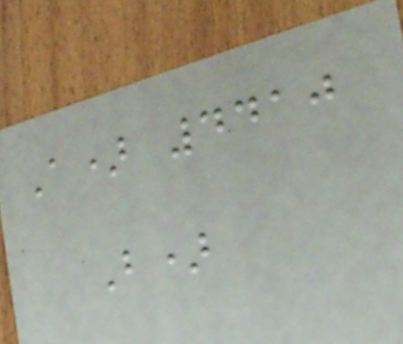A) 4410
B)
